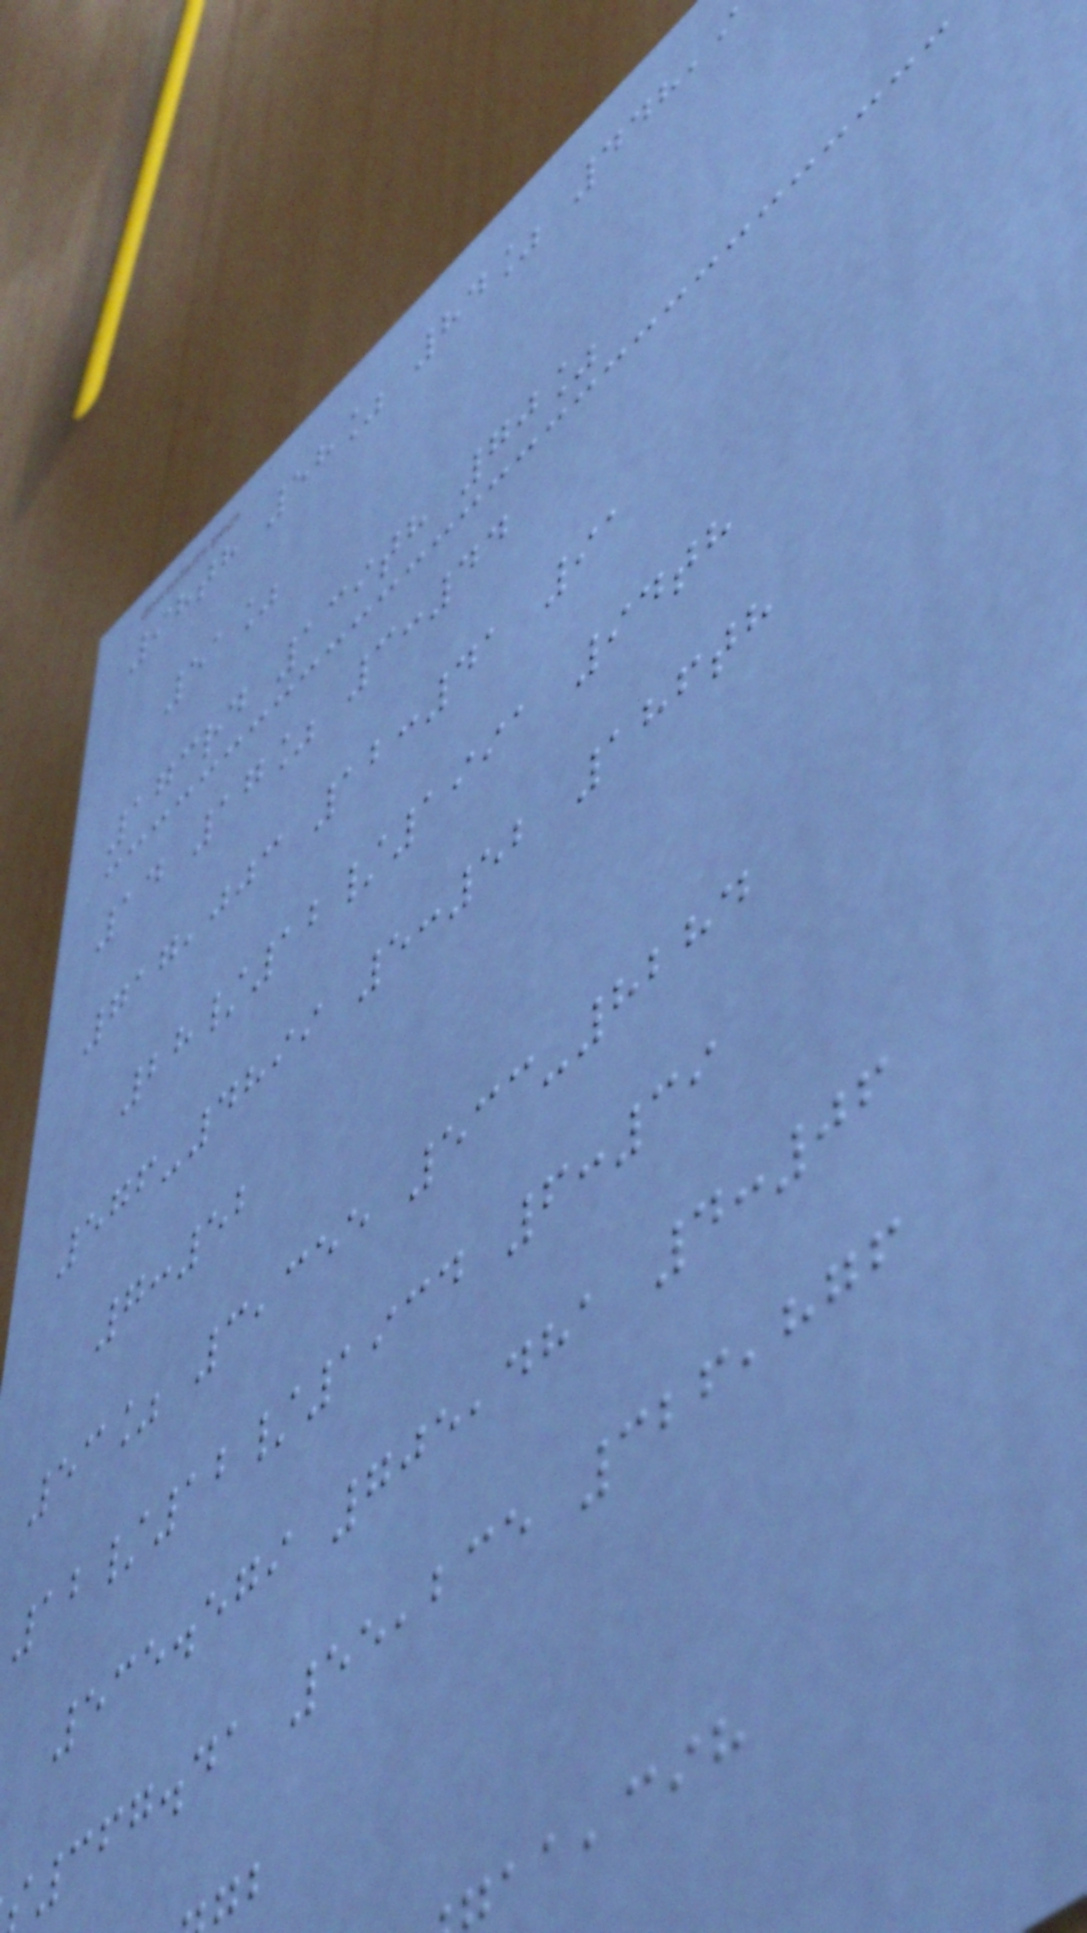98th 58% 84% 448,9
51%
173rd 139th 70%
14 17% 3:44
717,003 12:41 91
28/12/1991 94th
576-4899 5:52 186th
7:52
53% 3,355 533-8284
12/12/1934 6:39
535.579 705,481 4:06
367.41 55,235 326,876
